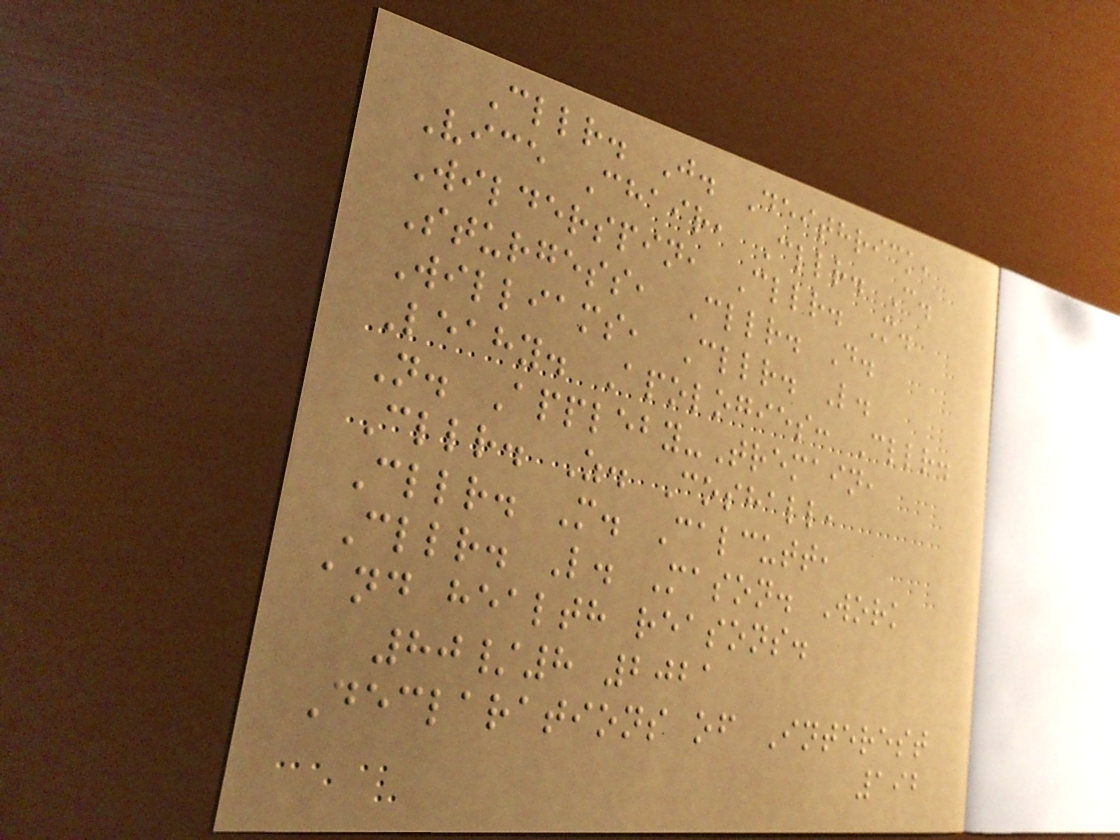Cllr. J. Deithrick,
Vice Chair, Cllr. C.
Wilderspin, Cllr. M.
Sturgess, Cllr. D.
Williams, Cllr. L.
Leahy. Apologies: Cllr.
N. Appleby-Tremain,
Cllr. Z. Coshall,
Cllr. M. Calcutt,
Cllr. L. Mason. Work
and health reasons.
80/8 2021
Declarations of Interest
192
